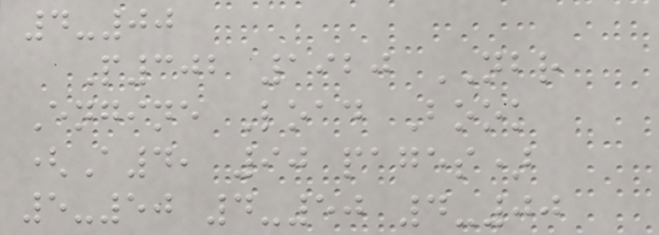4-00
P302 1920 NBR
Engine Load Book
(A4, 90 pages)
5-50 4-50 4-00
